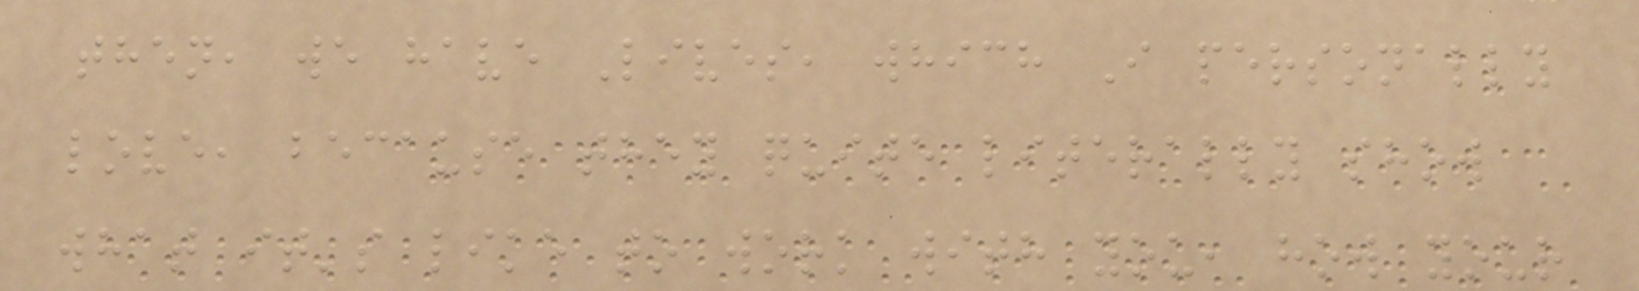then, we have Lives, which I personally
love, because they quite literally show
what it's like to work with you, how your
